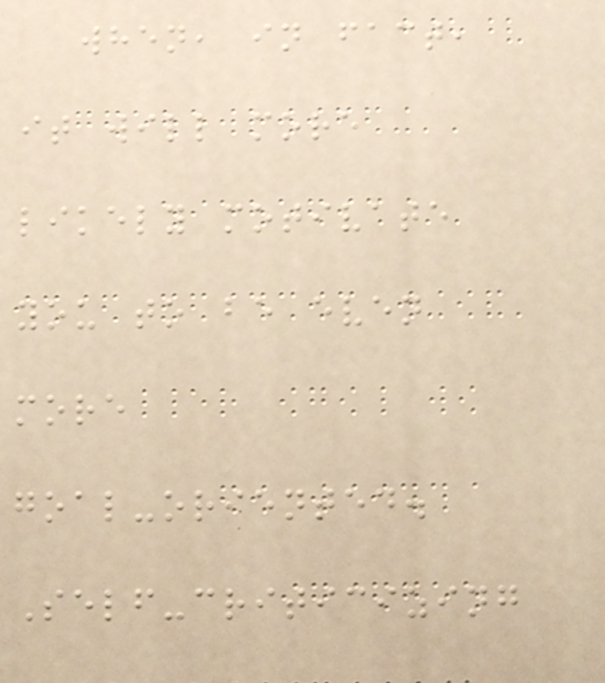when, in fact,
it will more
likely motivate
you to be even
more
goal-oriented.
Self-criticizing
